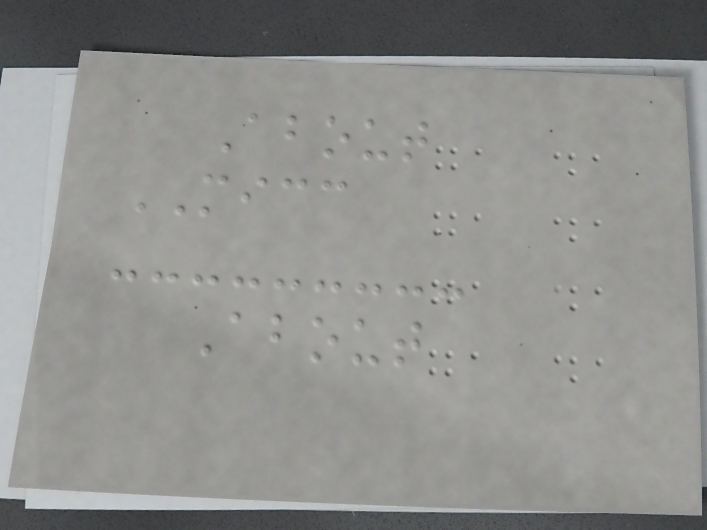About
MICC
About
